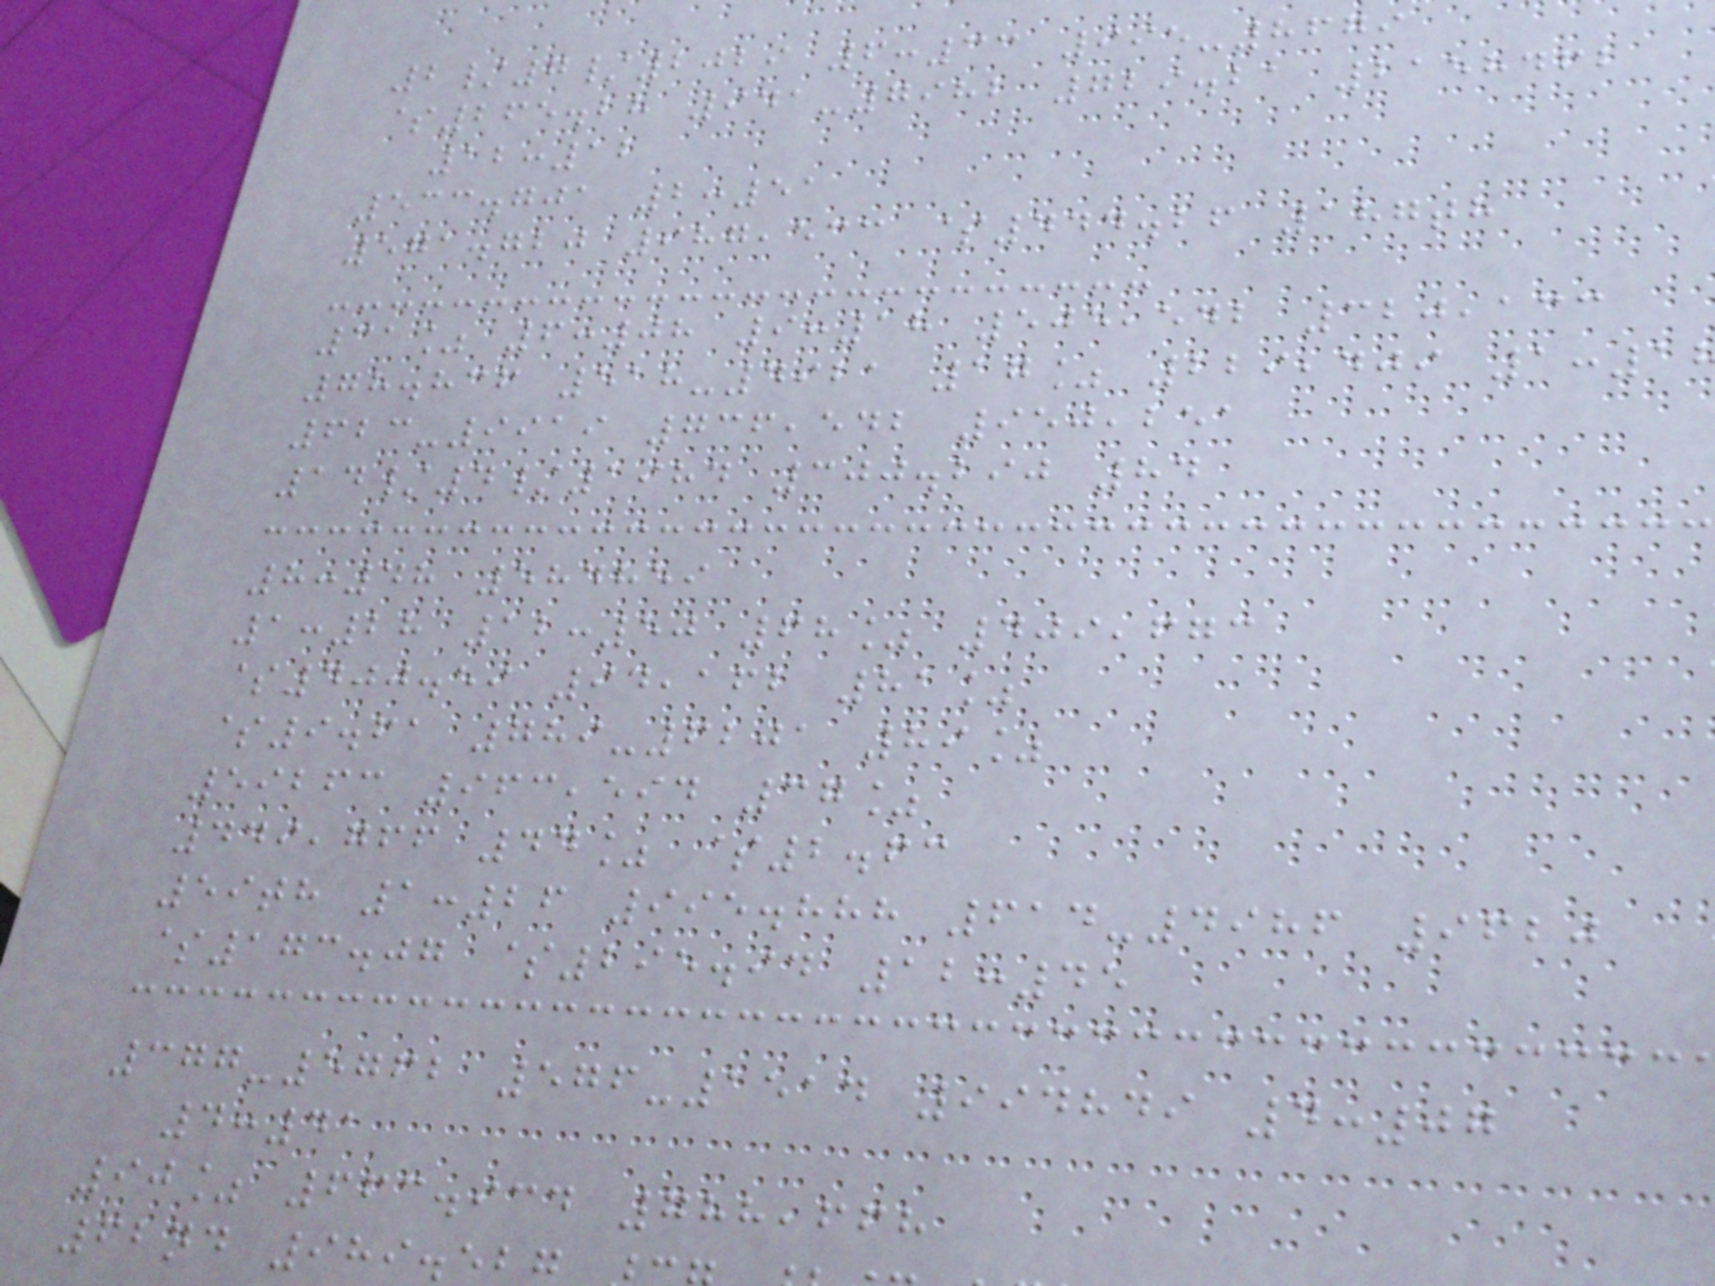2/7/2029 6:33 995-8679
$265.28 941-7982 729.21 2158462
12:12
533.701 2:51
571.720 987,533 $444.26 187th
31% 6:08 9:18 505,542 320,133
78.836 518-4921 17% 229,409 1:1
623-9919 736,542 950,251
14/4/1984 300.290 84
8:48 584859
1:28 12:50 68% 409,673
$400.59 94,162 81%
$9.61 789-6201 89%
59263 963,594 37%
449,766 44% $2.63
59th 1:26 995.888 614-4986 9620
$173.07 $295.94 12:45
377-5762 576-1514 994849 4:07
4:41
90% 663.934 788,668
62nd 989.5
